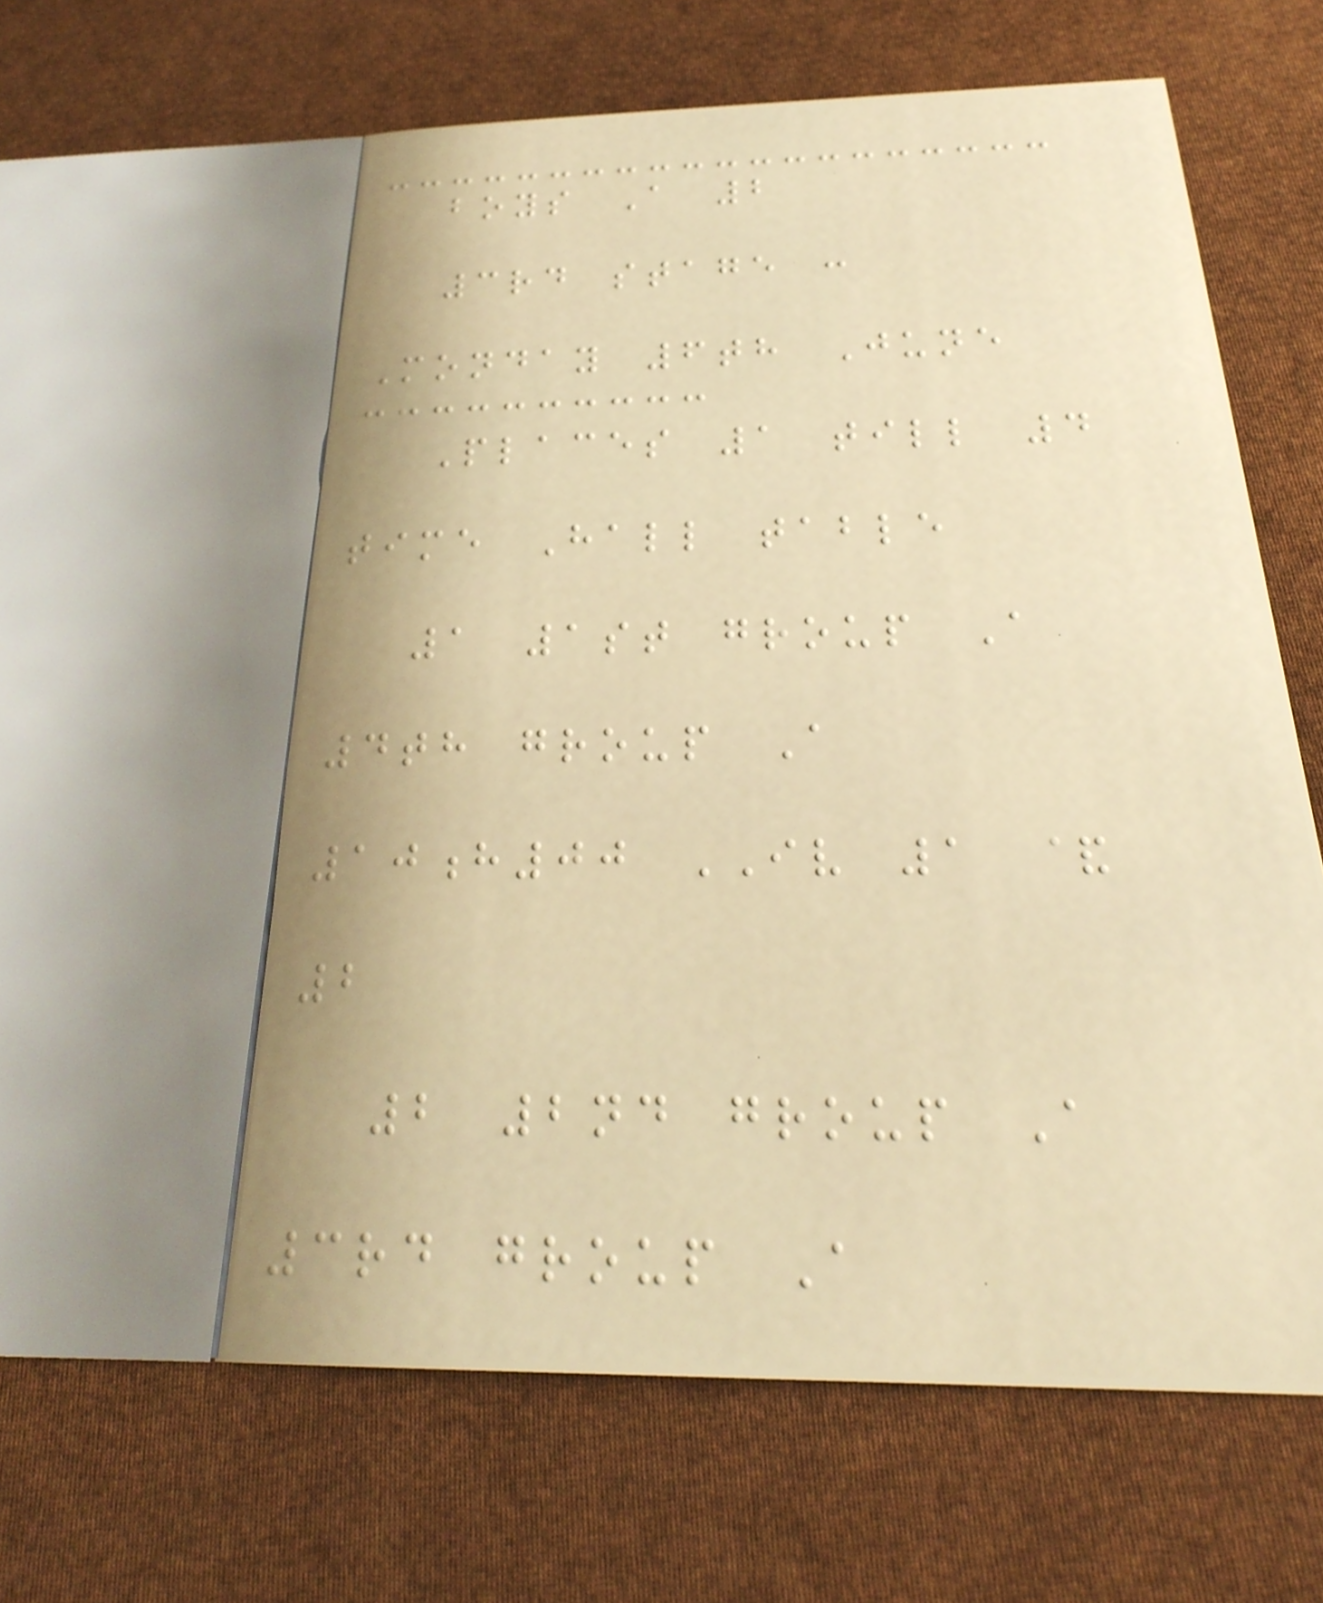boys A 2
3rd stage :
Monday 6th June
Places 1 till 4
time Hall table
1 1st group A
4th group A
10h00 IV 1 &
2
2 2nd group A
3rd group A
